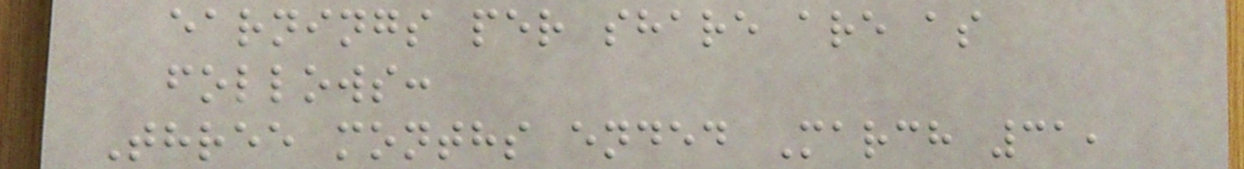earnings per share are as
follows:
Three months ended March 31,
